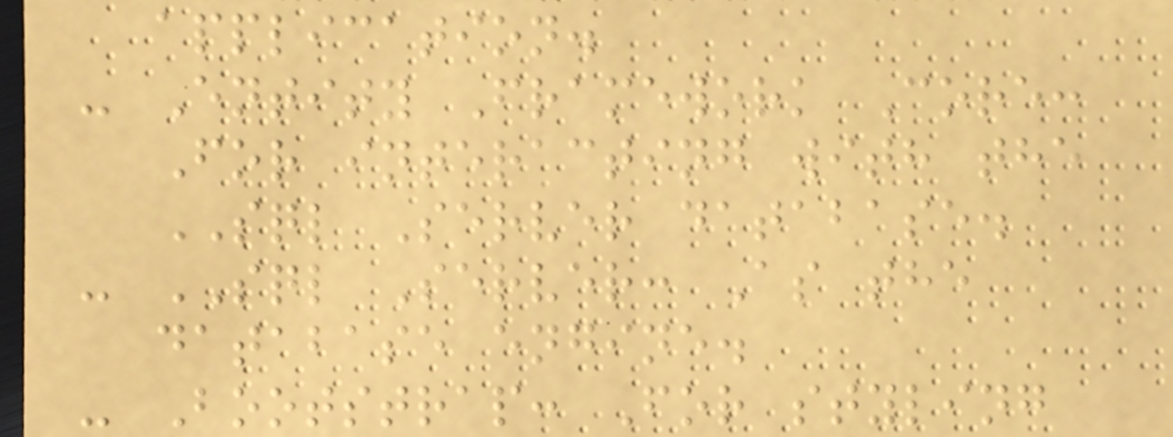application.
- Entity Framework Core:
For interacting with the
SQL Server database.
- SQL Server: As the
database engine.
- Bootstrap: For styling
